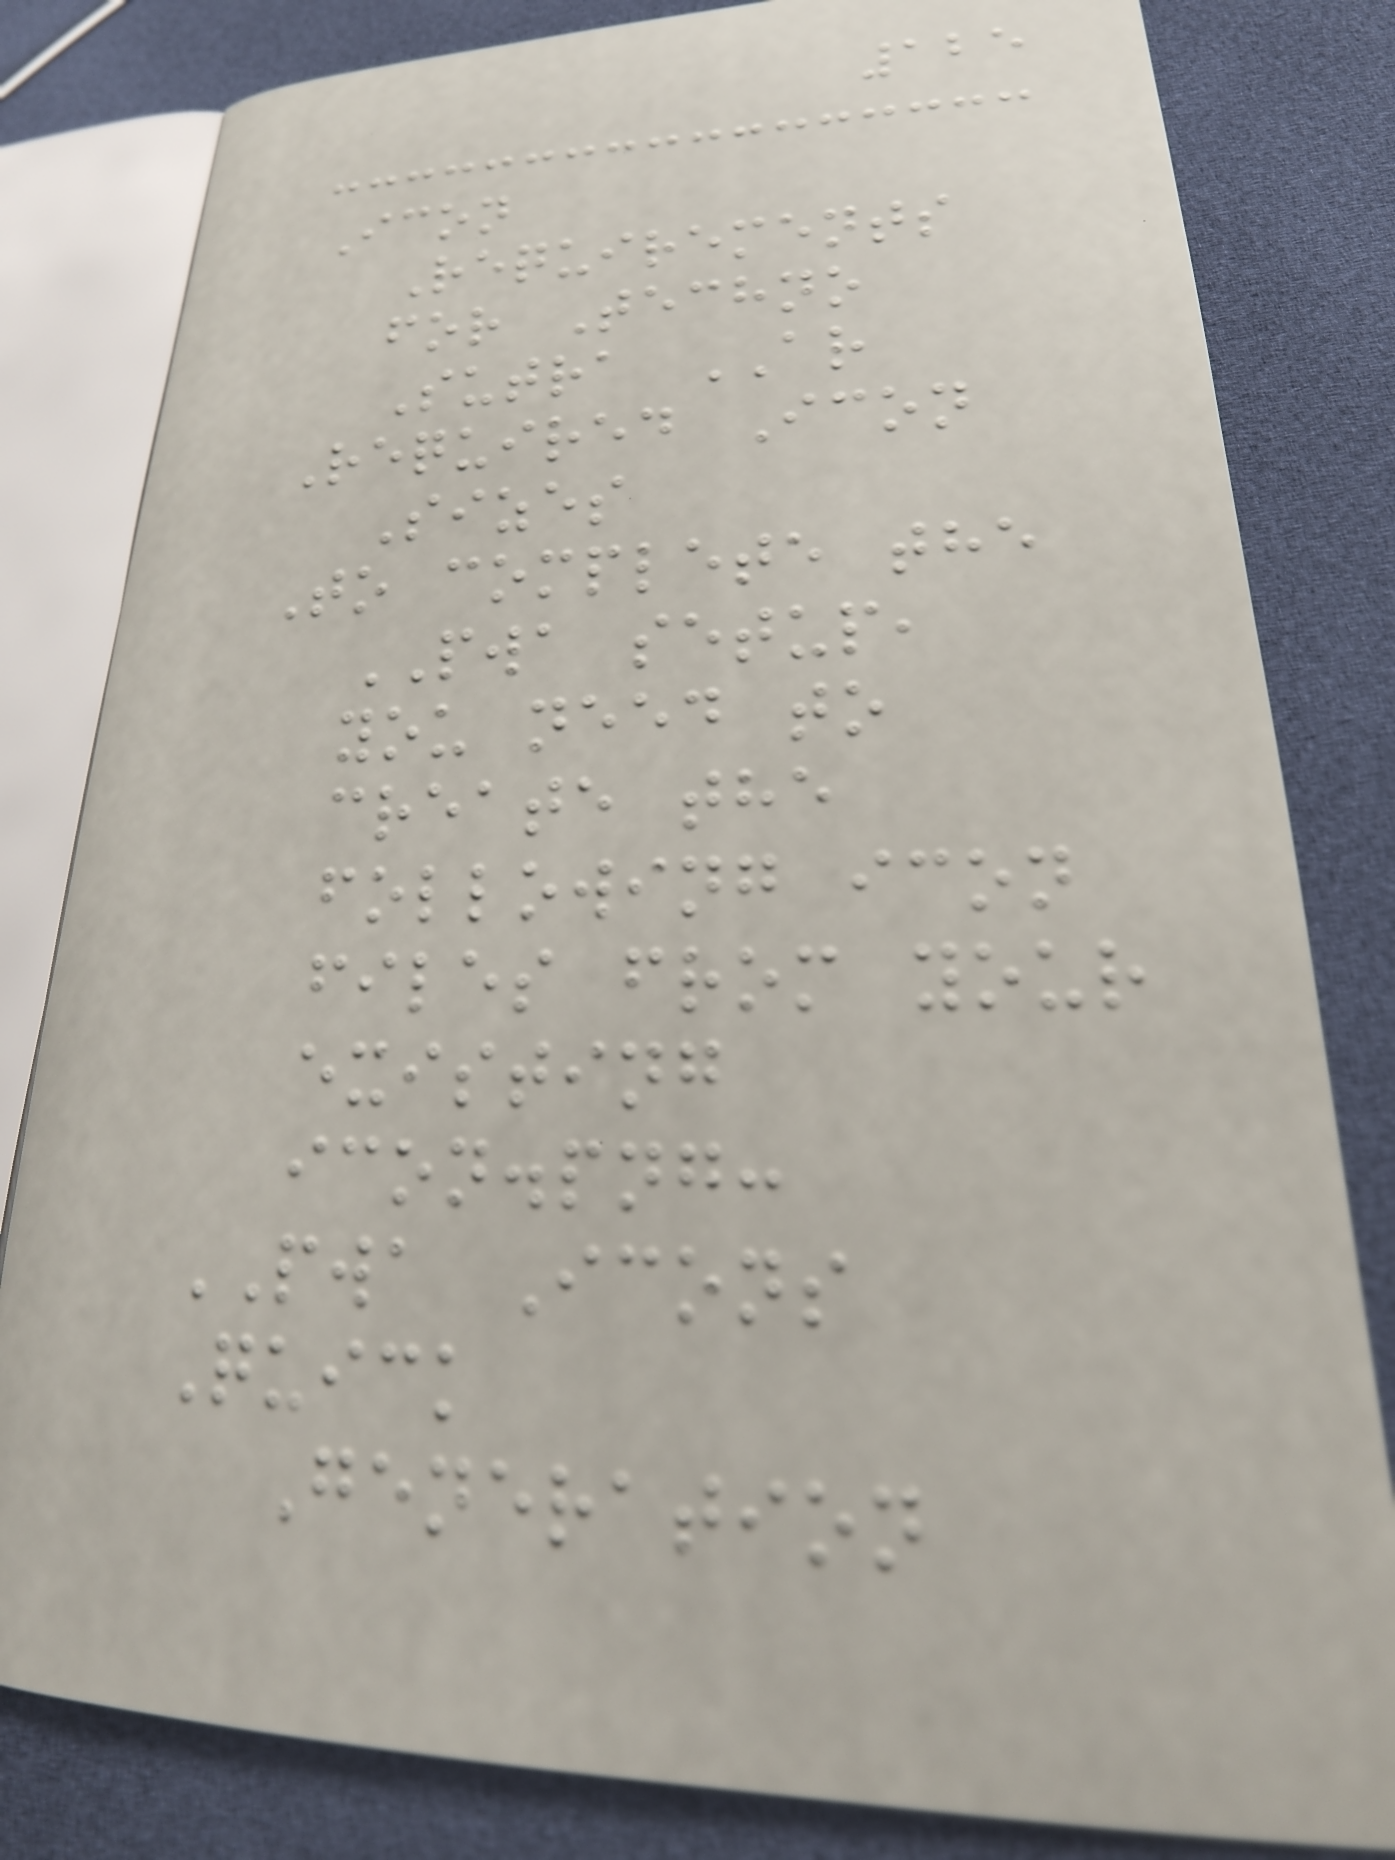125
Icon
Requirements
for Techno
Sutra AR
Required Icon
Sizes
To complete the
PWA setup,
you need to
create the
following icon
files from your
existing
icon.png:
PWA Icons
Quick
Generation
